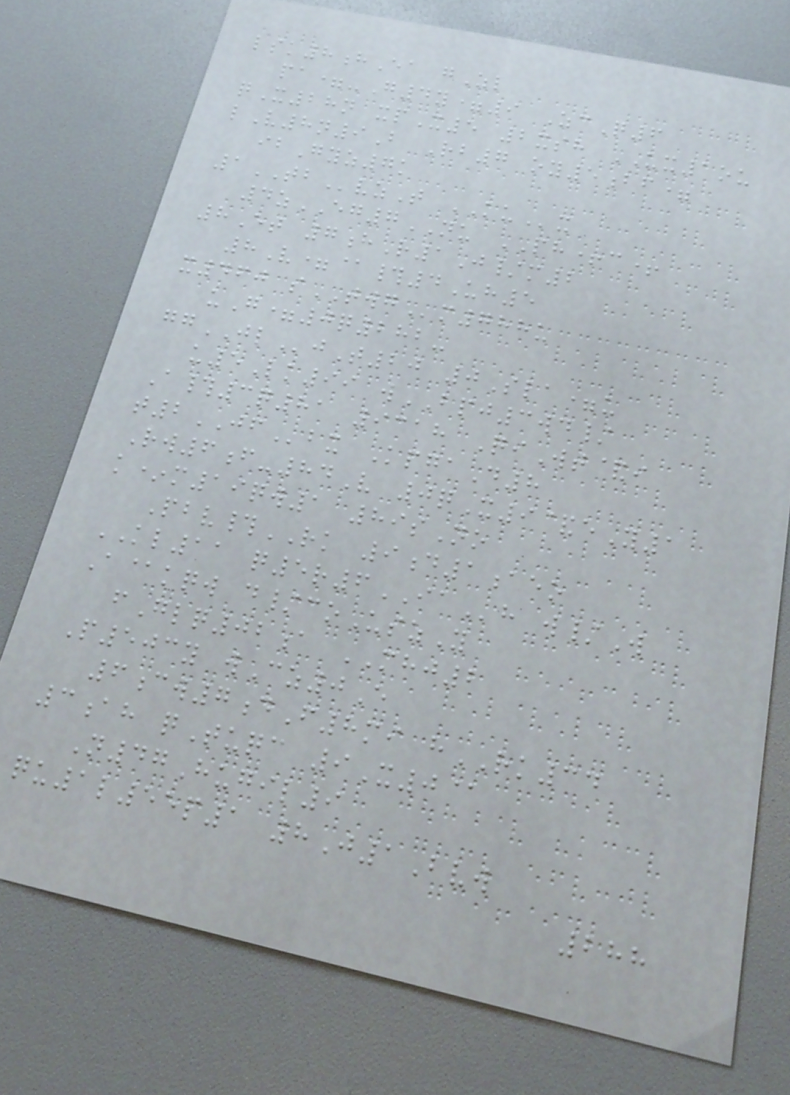lsk8hEa gZl
pa=-G4y=9 ZcQ6
qX28n xpX5 2xsh UX1ou
lV8n9B Rb7 oy5bf=
ibGyz7k
1TBvzT KUx
4zEG7NU PH+c+
8Et 7hR1J/m2
8V=@#4Uh5
x460 sTWGm788u
uG=0q282-
ggJLjT20 0Sla=u
u5Lk99 wBPJ3wd/
A#3q81 9318 QiWt&i
t2JFbx KpgaD8
Rw6f-84V 0qX9&eY1
k*m19qw1 89sNo
Pbv#RK 9d1aeo
KL11 q5r6IAh w/W
A@kqw d/coUszY
fGlq02a MHJ2
P503y wCz0E
6cw7dF8mi hRK34
3ah qTuqc 9X0@
N47Hugil9
qu1l55p1 8J1Bvw
288
